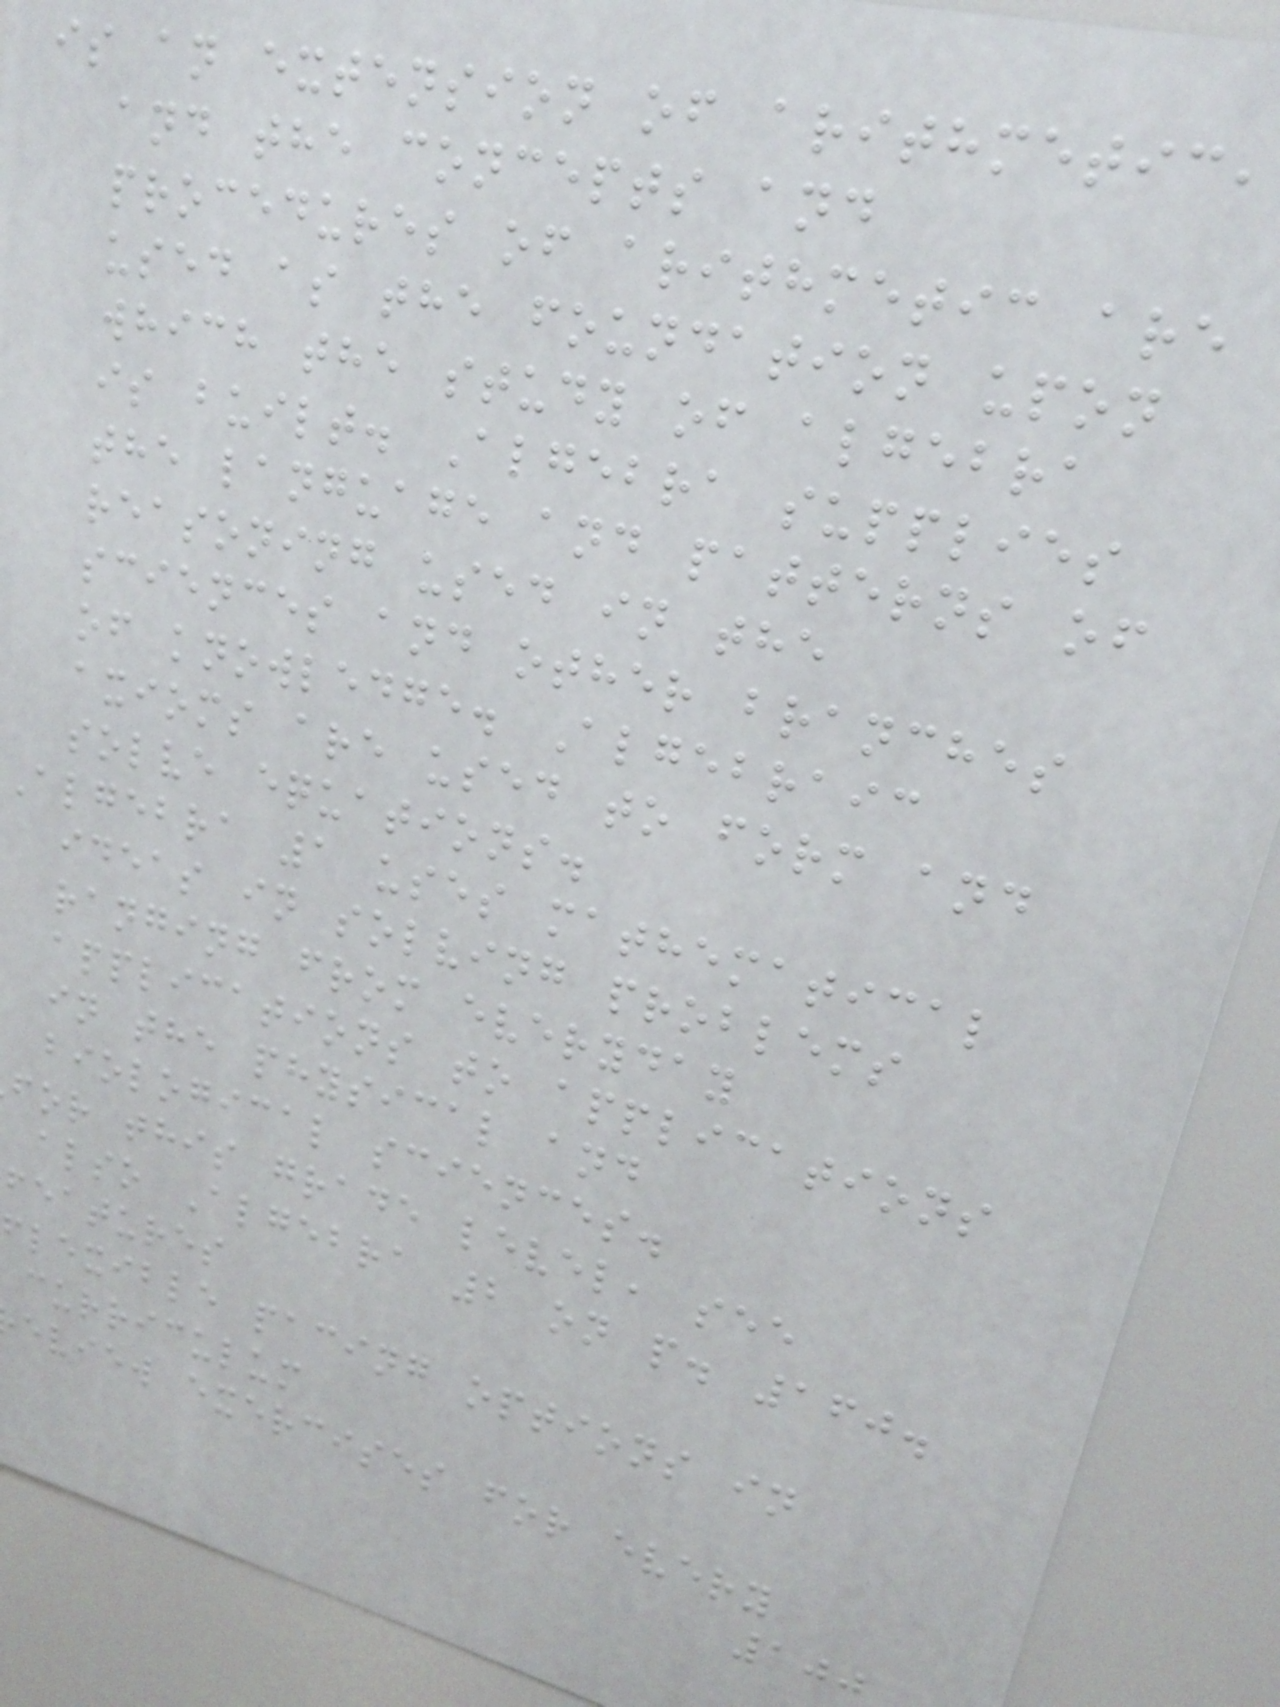is an extension of arithmetic,
and the concepts and
procedures of arithmetic are
used as the foundation upon
which the study of algebra
is built. Algebra supplies
the language and patterns of
reasoning used in the
sciences and other branches
of knowledge. Algebraic
axioms are used to form and
solve equations.
Algebra 1 uses mathematical
ideas in solving problems
ranging from everyday
applications to applications
in the physical and
biological sciences.
for this grade level, see
also Algebra 2 on p. 160.
features
flexible pacing options in
curriculum
eview exercises for every
100
